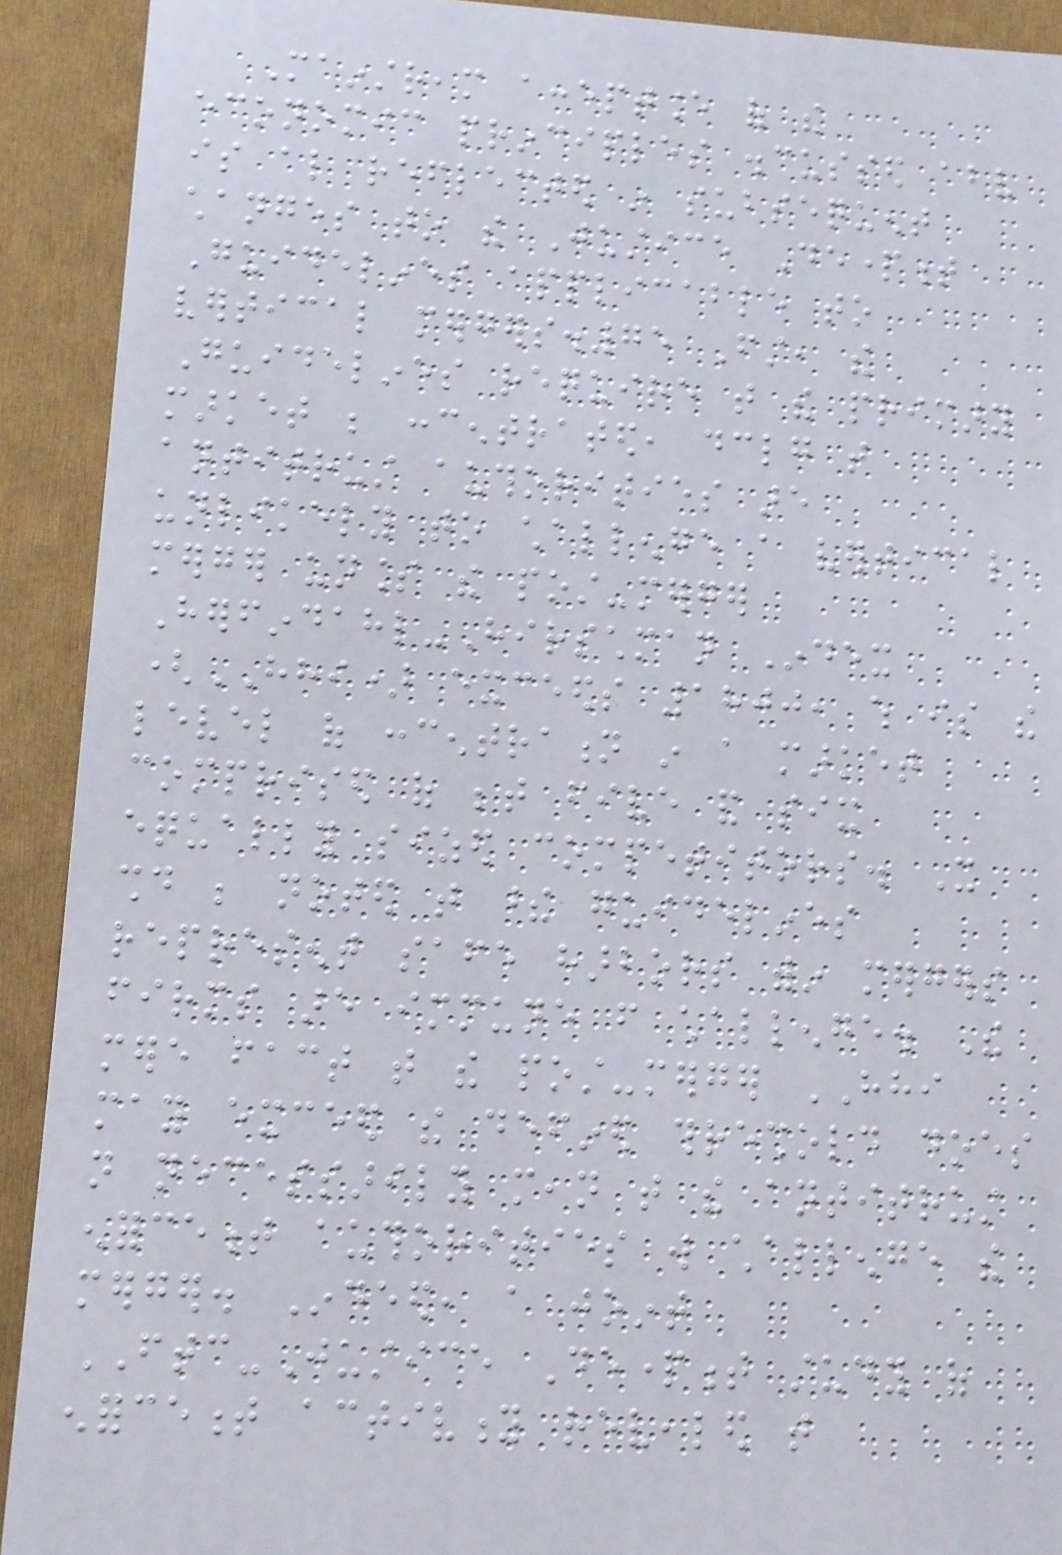Mainstream acceptance of the
economic principles discussed above
is also reflected in subsequent
changes to the Justice Department
Guidelines applicable to
vertical mergers.75 First, the
Guidelines require that the primary
market be concentrated, declaring that
antitrust authorities are
unlikely to challenge a vertical
merger unless the post-merger
Herfindahl-Hirschman Index
(HHI) exceeds 1800, which is the
level of concentration in a market
comprised of between five and six
equally sized competitors. It
should be noted that these guidelines
represent safe harbors within mergers
firms are immune from challenge. The
mere fact that the post-merger HHI
may exceed the defined threshold does
not necessarily mean that the antitrust
enforcement authorities will challenge the
merger. Indeed, a joint
FTC-Justice Department study of
enforcement activity revealed that
